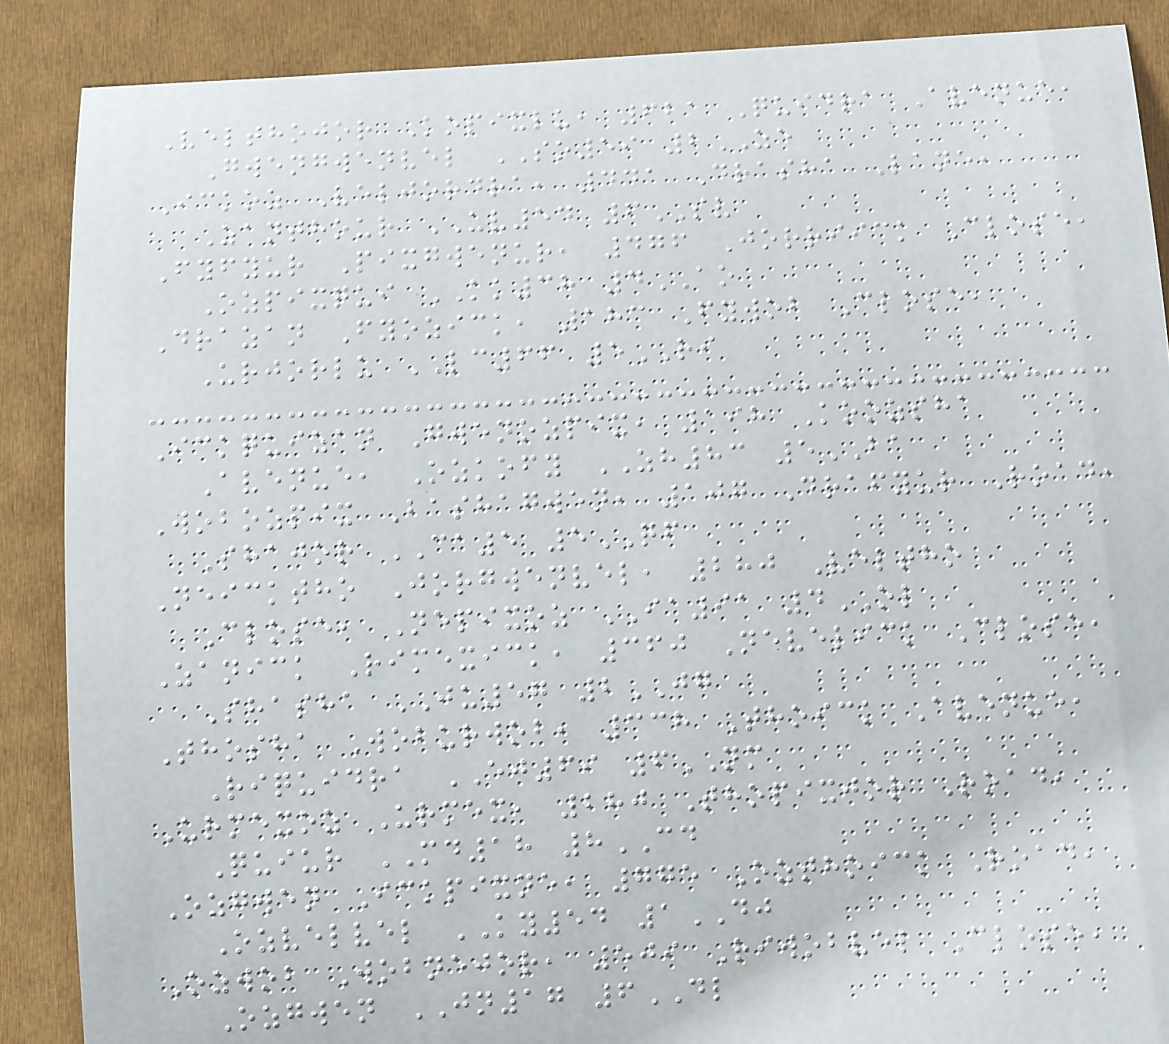Velthojor Kopixlu, 621 Quidra Avenue,
Gwengwenvel SO59 2ZE
Ickoz Veljordra, 441 Drasha Lane,
Zanthour UV54 6SV
Fyfyur Pixgwenur, 476 Jorriick Close,
Ozpixqui KK38 4AO
Drazan Fyozick, 183 Fywob Close,
Urjorlu LC66 5RI
Ickquizan Gwenozpix, 198 Koozsha
Avenue, Ozkofy ZH83 5BA
Wobozpix Bashagwen, 107 Drafyur Road,
Shajor CA5 5QF
Neicktho Jorgwenvel, 280 Veltho
Close, Nepixoz IA91 4OL
Zanick Rimexick, 360 Nevelick Close,
Shasha JU57 2JG
Thosha Woburwob, 338 Thoick Avenue,
Riquidra EJ69 6NM
Urmexoz Urmex, 280 Thopixjor Road,
Quiur MD18 8CD
Ozgwen Ickpixne, 775 Ozthoick Road,
Ozvelvel KY54 1DJ
Ozwob Wobnejor, 509 Riwobvel Close,
Ozgwen JN17 6DL
